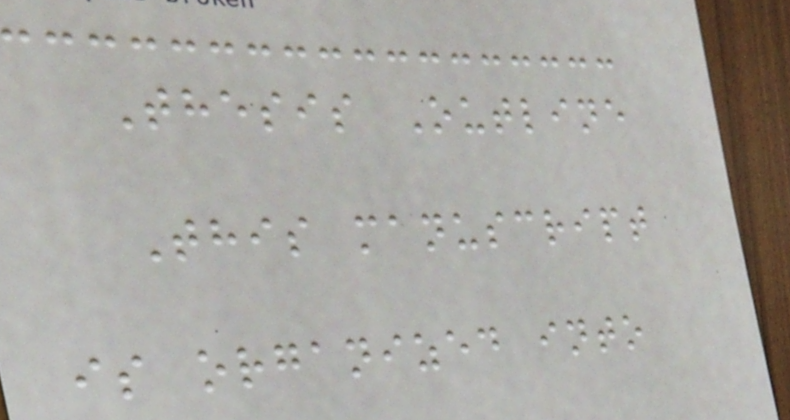Thesis Outline
This manuscript
is organized into
